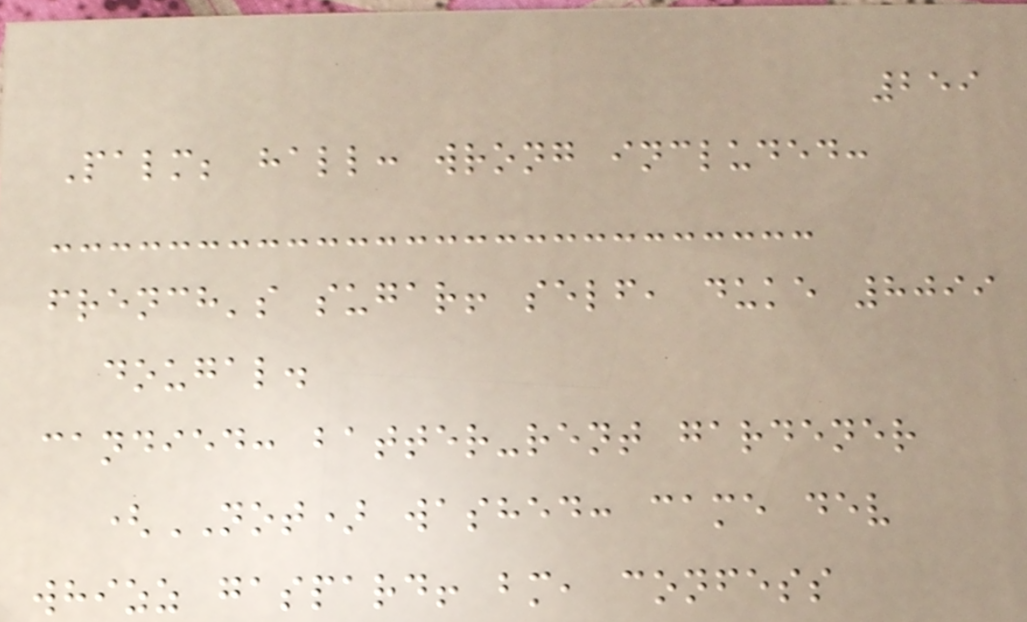259
Palm; hall: wrong included:
french's sugar! self, duke 8099
dougal.
candied: batter-rent gardener
(NOT) washed: came dev
whizz gaspard! bm, confess
